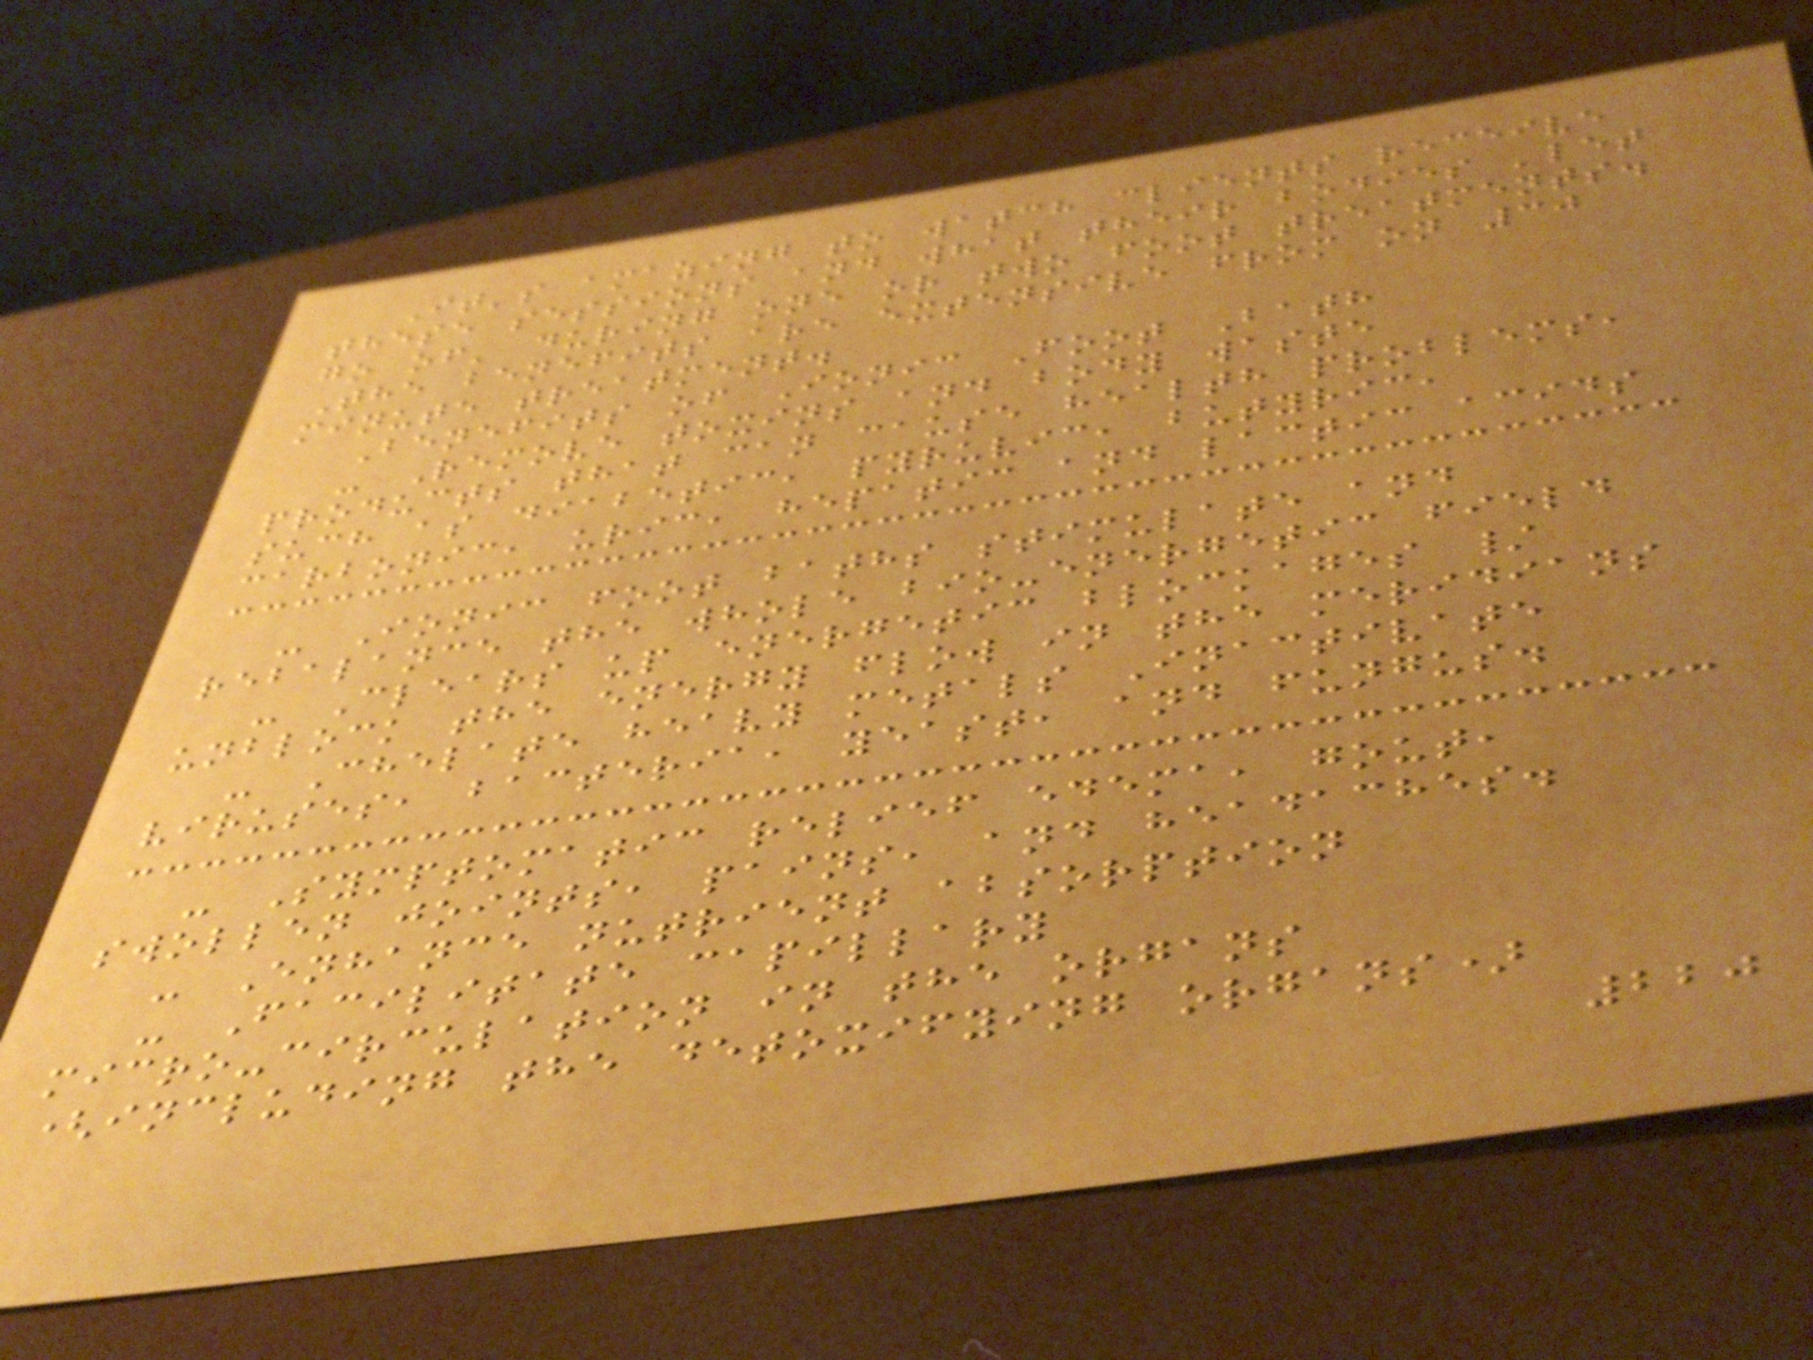It's amazing to watch clients receive
these sessions and what their bodies 'let
go of' during one or two foot treatments.
The benefits are extensive from on 30
minute treatment.
Benefits of Ionic Foot Bath
- Remove toxins and body waste
products that can cause health problems,
such as diabetic, pyruvic, butyric,
carbonic, uric, hepatic and lactic acids
- Ionic foot baths stimulate and
rebalance the whole bio-energetic field
- Clears up energetic blockages /
unblock the energy flow in the meridians
- Chelate heavy metals Inactivate
viruses, bacteria, yeast, and fungus.
- Symptomatic relief edema, gout,
swollen joints, pains, and headaches.
- Enhance nutrient absorption
- Facilitate capillary
micro-circulation in the organs
(including the detoxifying organs)
220
